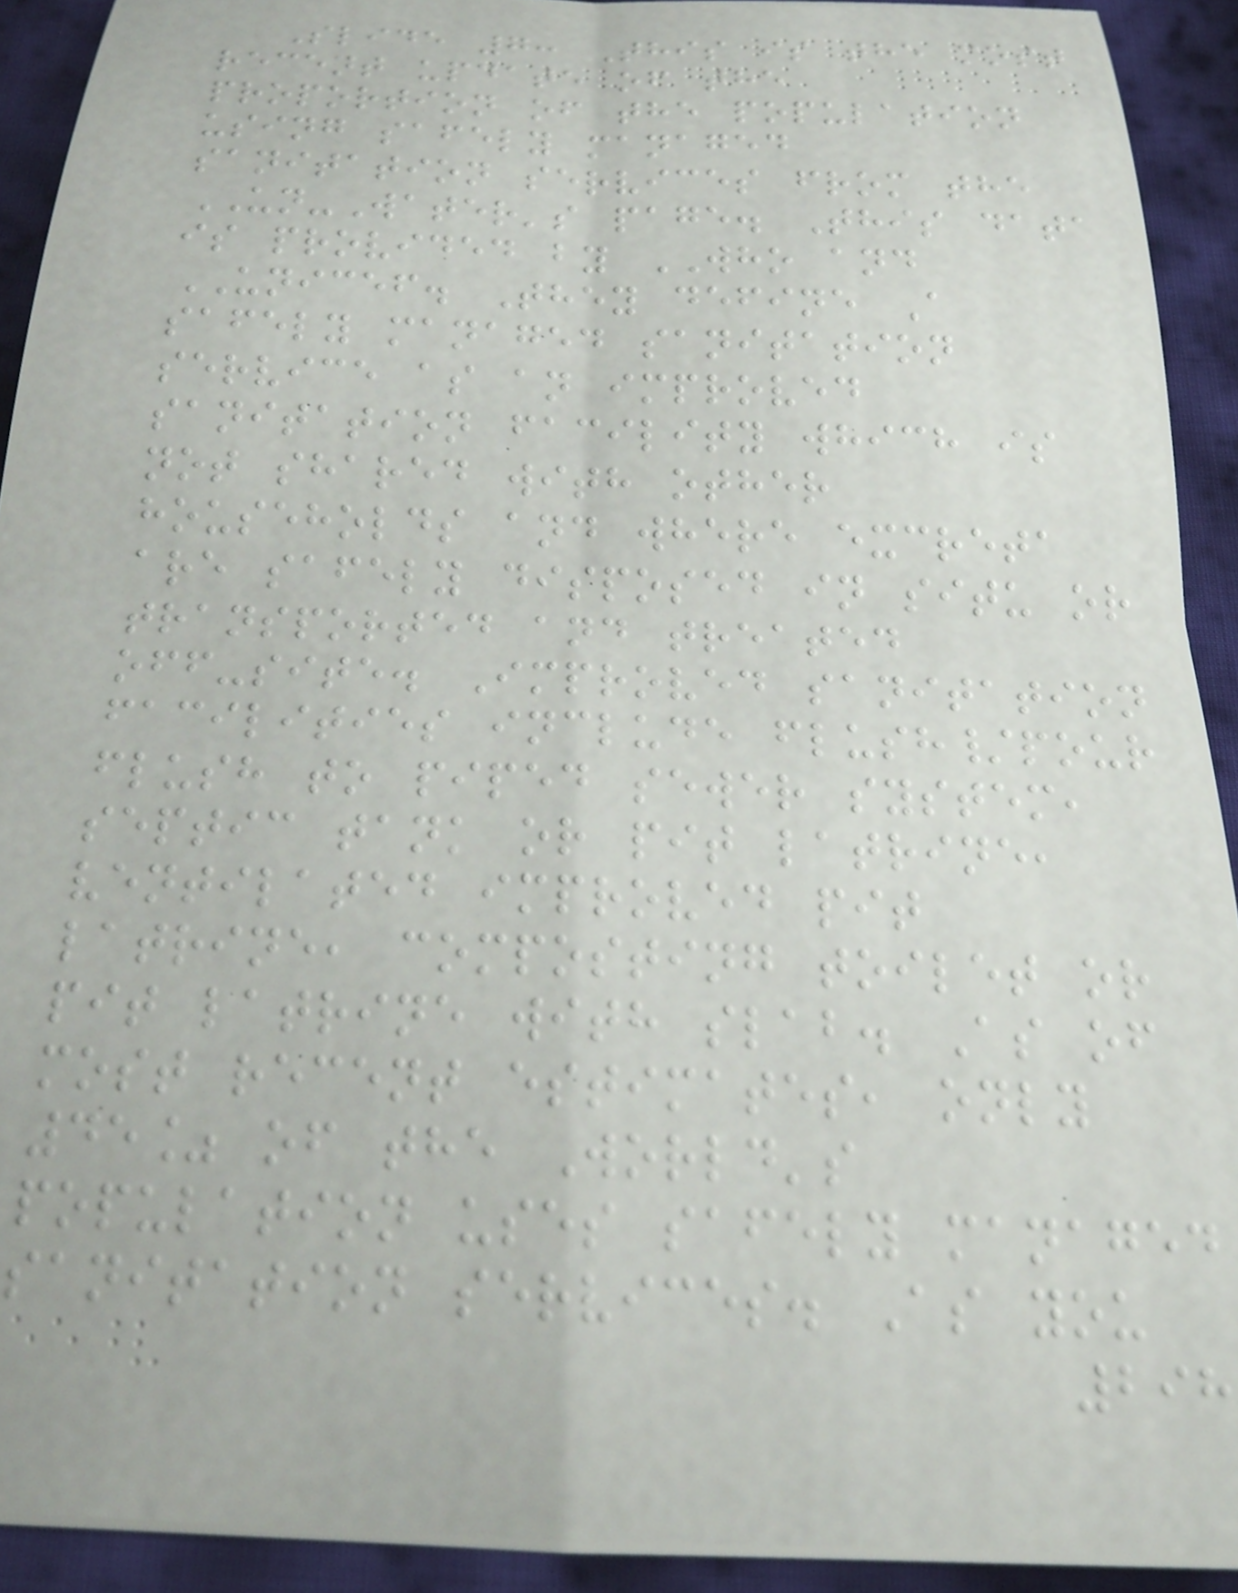Slide 7: This is the most
recent update of the
proportion of the population
using safely managed
sanitation services from the
UN-Water's page. This data
is provided by WHO and
UNICEF. They define A
safely managed sanitation
service as an improved
sanitation facility which is
not shared with other
households and where excreta
are safely disposed in situ or
transported and treated
off-site. Improved sanitation
facilities include flush/pour
flush to piped sewer system,
septic tank or pit latrine,
ventilated improved pit
latrine, composting toilet or
pit latrine with slab. As of
most recent estimates, only
45% of the World's
population uses safely managed
sanitation services. As you
298
